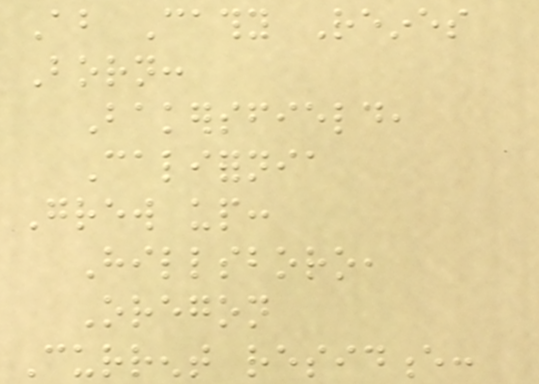About Cathy Reines
Born:
Bakersfield,
California
Grew up:
Hillsboro,
Oregon
Current residence:
